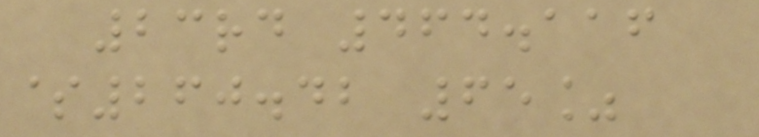23rd 464.116
$260.42 65%
